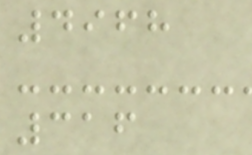4968
316
